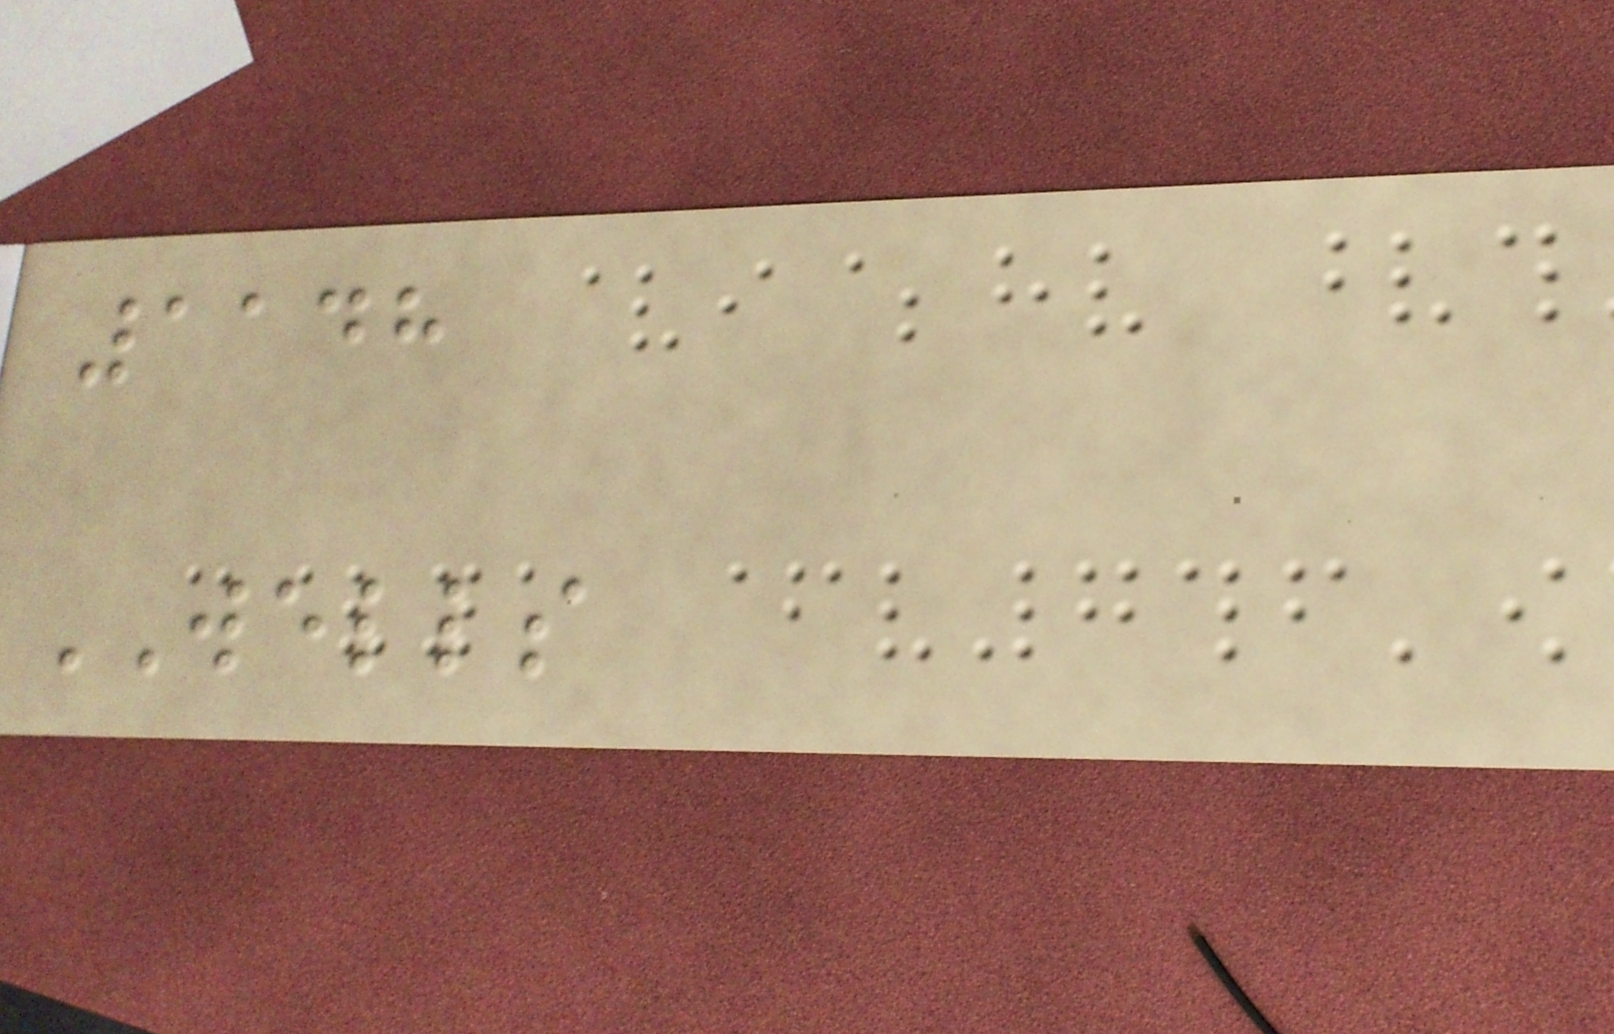1148
WELLS
